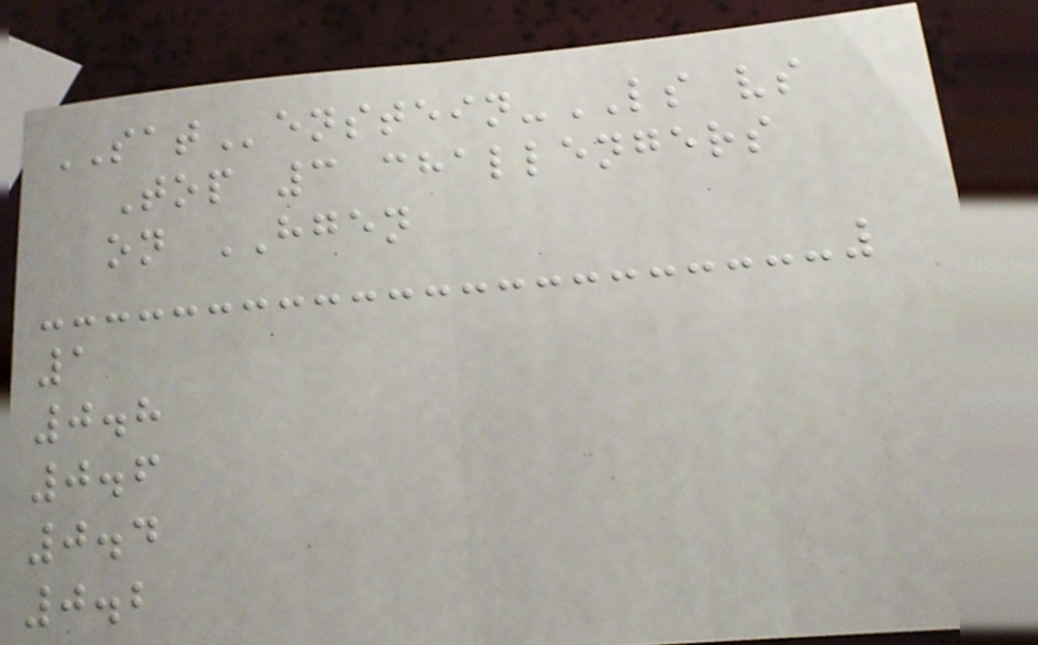SATenstein-LS vs
Top 3 challengers
on HGEN
1
0.8
0.6
0.4
0.2
